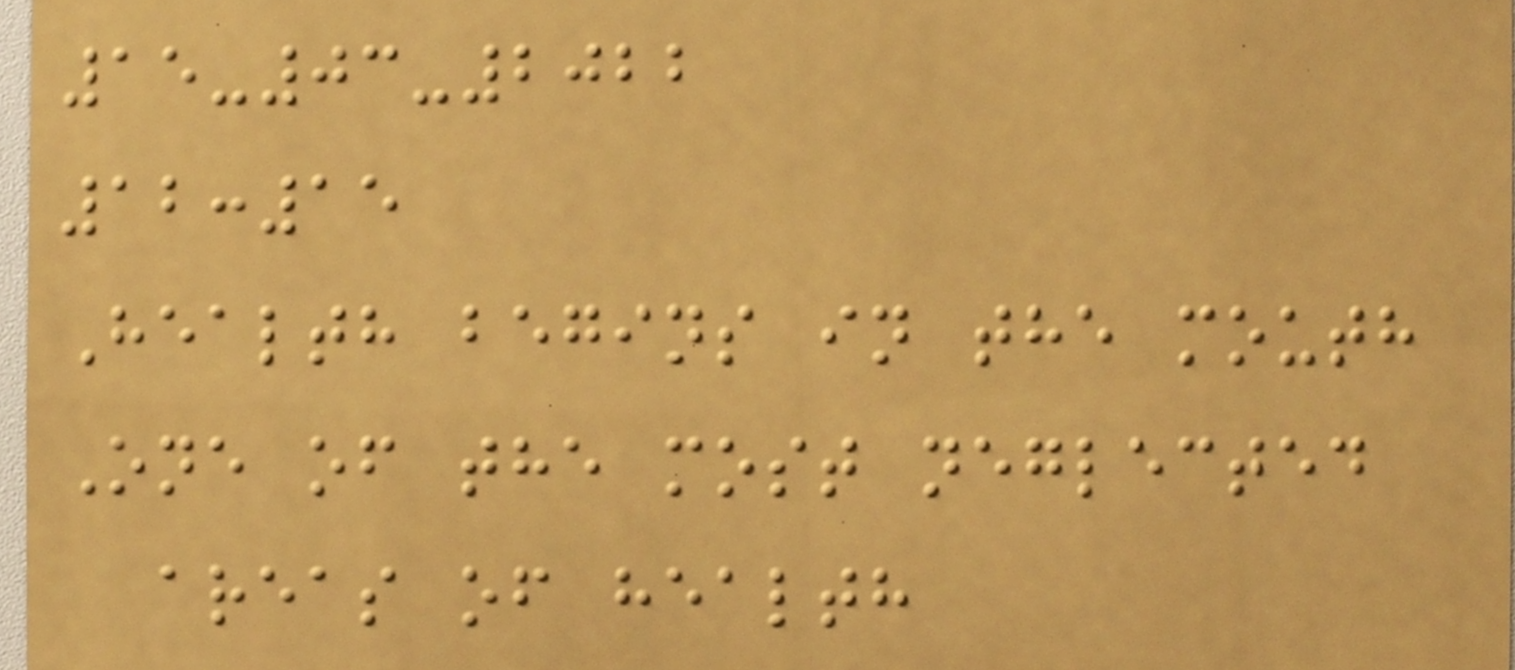15-03-2022
12:15
Health begins in the mouth
One of the most neglected
areas of health
